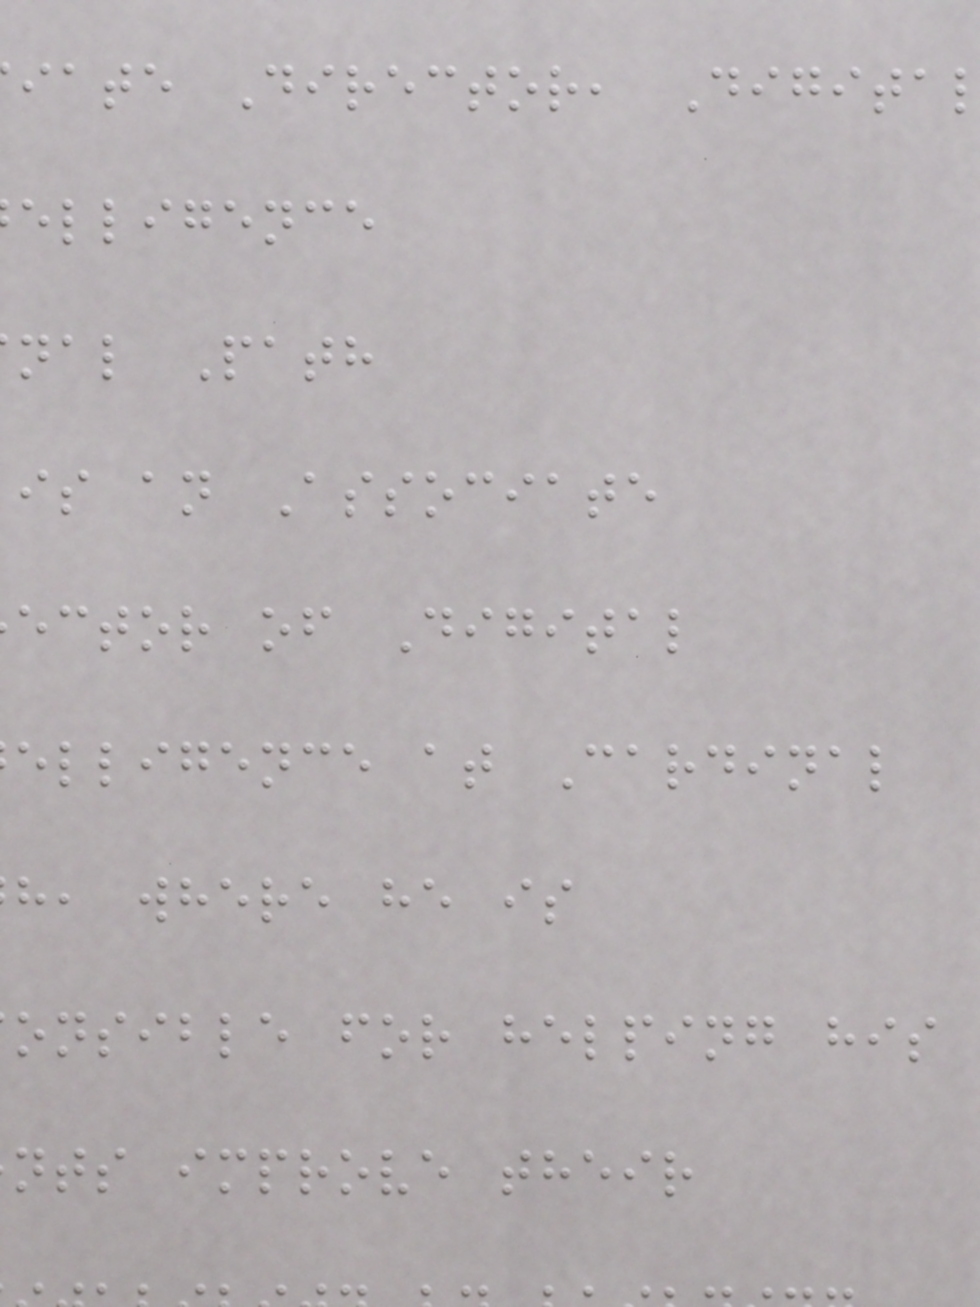iate Director, Digita
elligence
nal Path
is an Associate
ector of Digital
elligence at Cardinal
h, where he is
onsible for helping his
nts improve their
